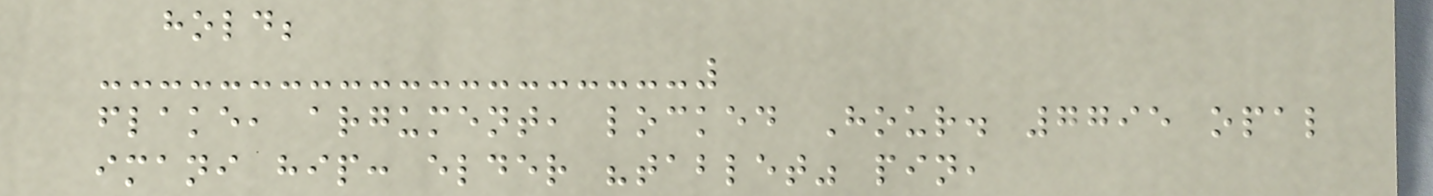hold;
flake, argument, locked Hour. 7795 opal
imani hip: elder "tablet" pin,
